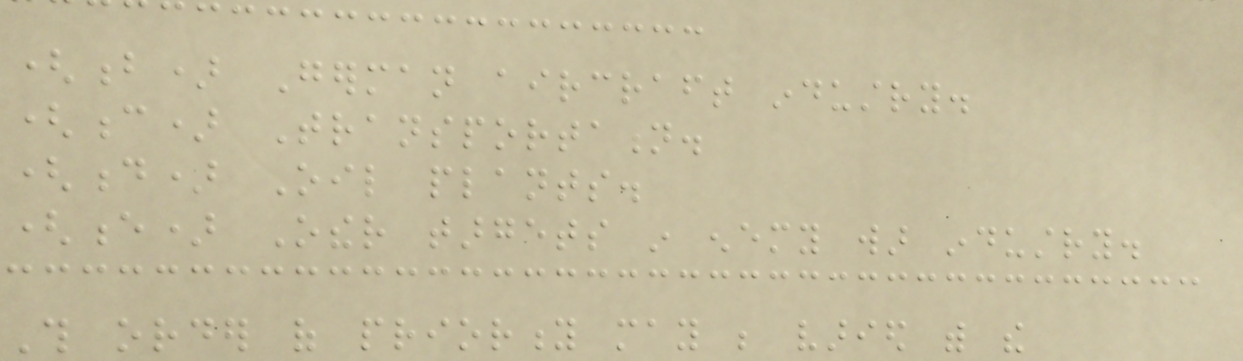(b) German aircraft industry.
(c) Transportation.
(d) Oil plants.
(e) Other targets in enemy war industry.
This order of priority may be varied with the
